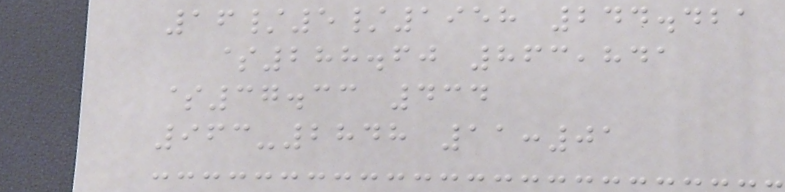16/5/1958 244.421
$288.60 863,841
$37.33 434
963-2848 11:01
